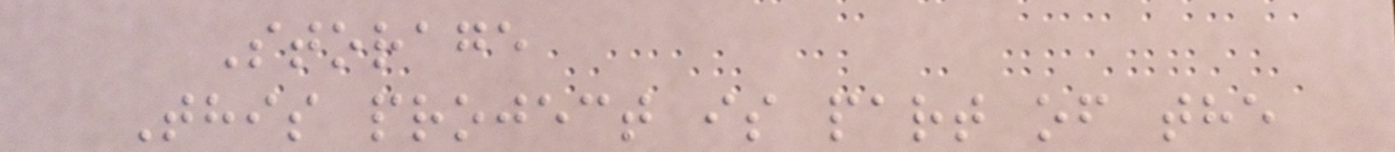Storage
This project is part of the
